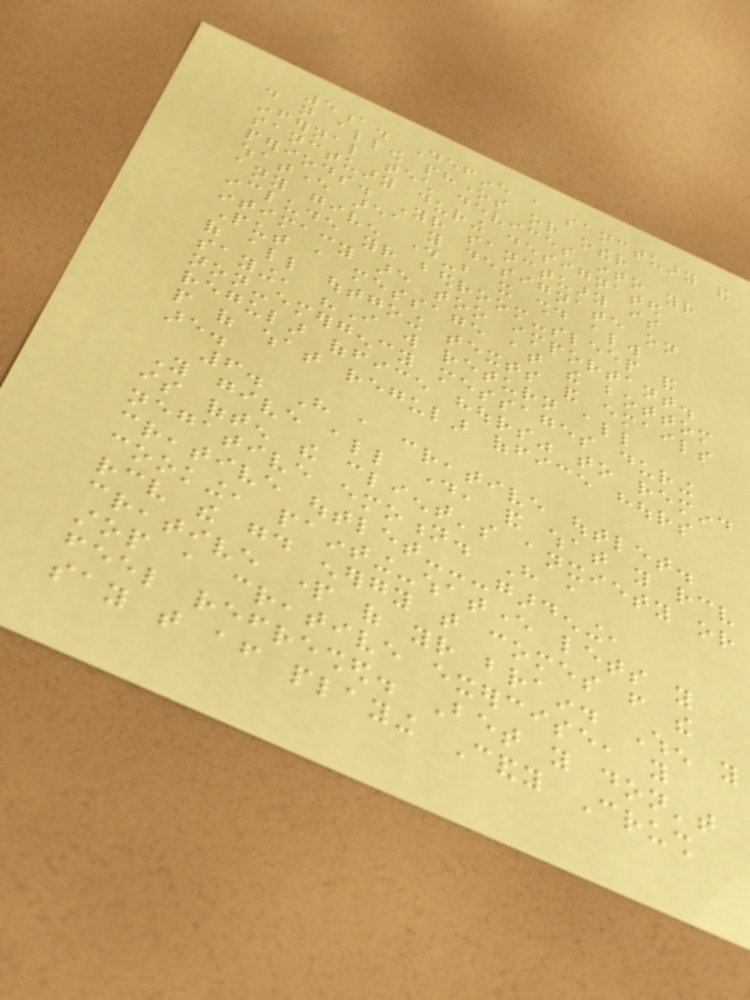5a. Define a sanctuary and
do not allow phones or other
infernal tech devices into your
sanctuary during designated
periods. Your sanctuary is
whatever area you designate on
any given day-but it should always
include your bedroom-sleep and
intimacy are too important.
Put a message at the bottom
of all outgoing texts and emails
saying, "I will return all
non-emergency messages during
regular office hours" to remind
people of what regular office hours
are.
6. Have a creative outlet.
You give all day, and what you receive
is often the client's anxiety or
negative emotion. Have a
creative outlet---gardening,
cooking, painting-whatever lets you
receive the good energy that comes from the
creative part of your brain. When you
stop a creative exercise, you
feel refreshed. Bet you don't
say that after playing Candy Crush
